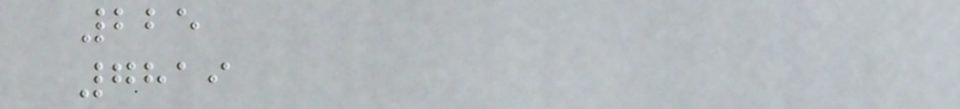225
7819
